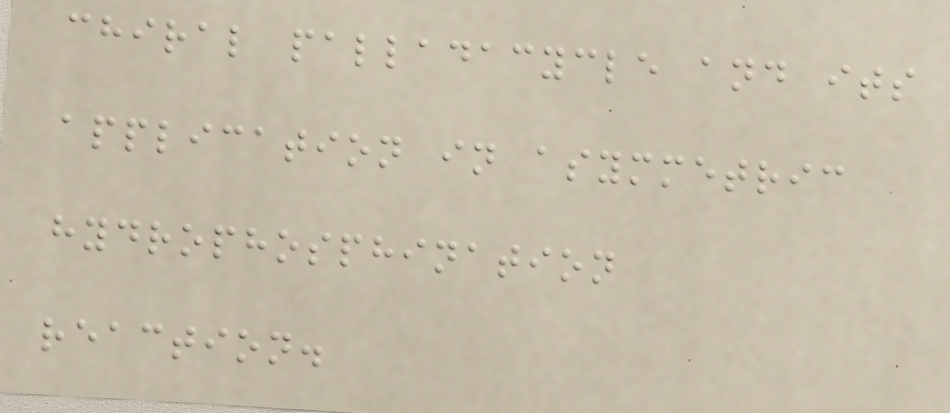chiral palladacycle and its
application in asymmetric
hydrophosphination
reaction.
